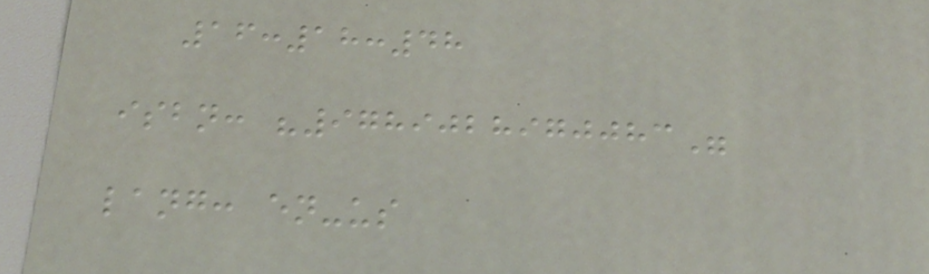16:18:48
isbn: "9789028970083"
lang: en-us
